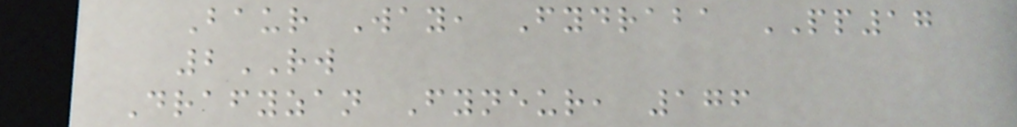Baur Way, Fydraba PP17
2RW
Drafyzan Fyneur, 176
